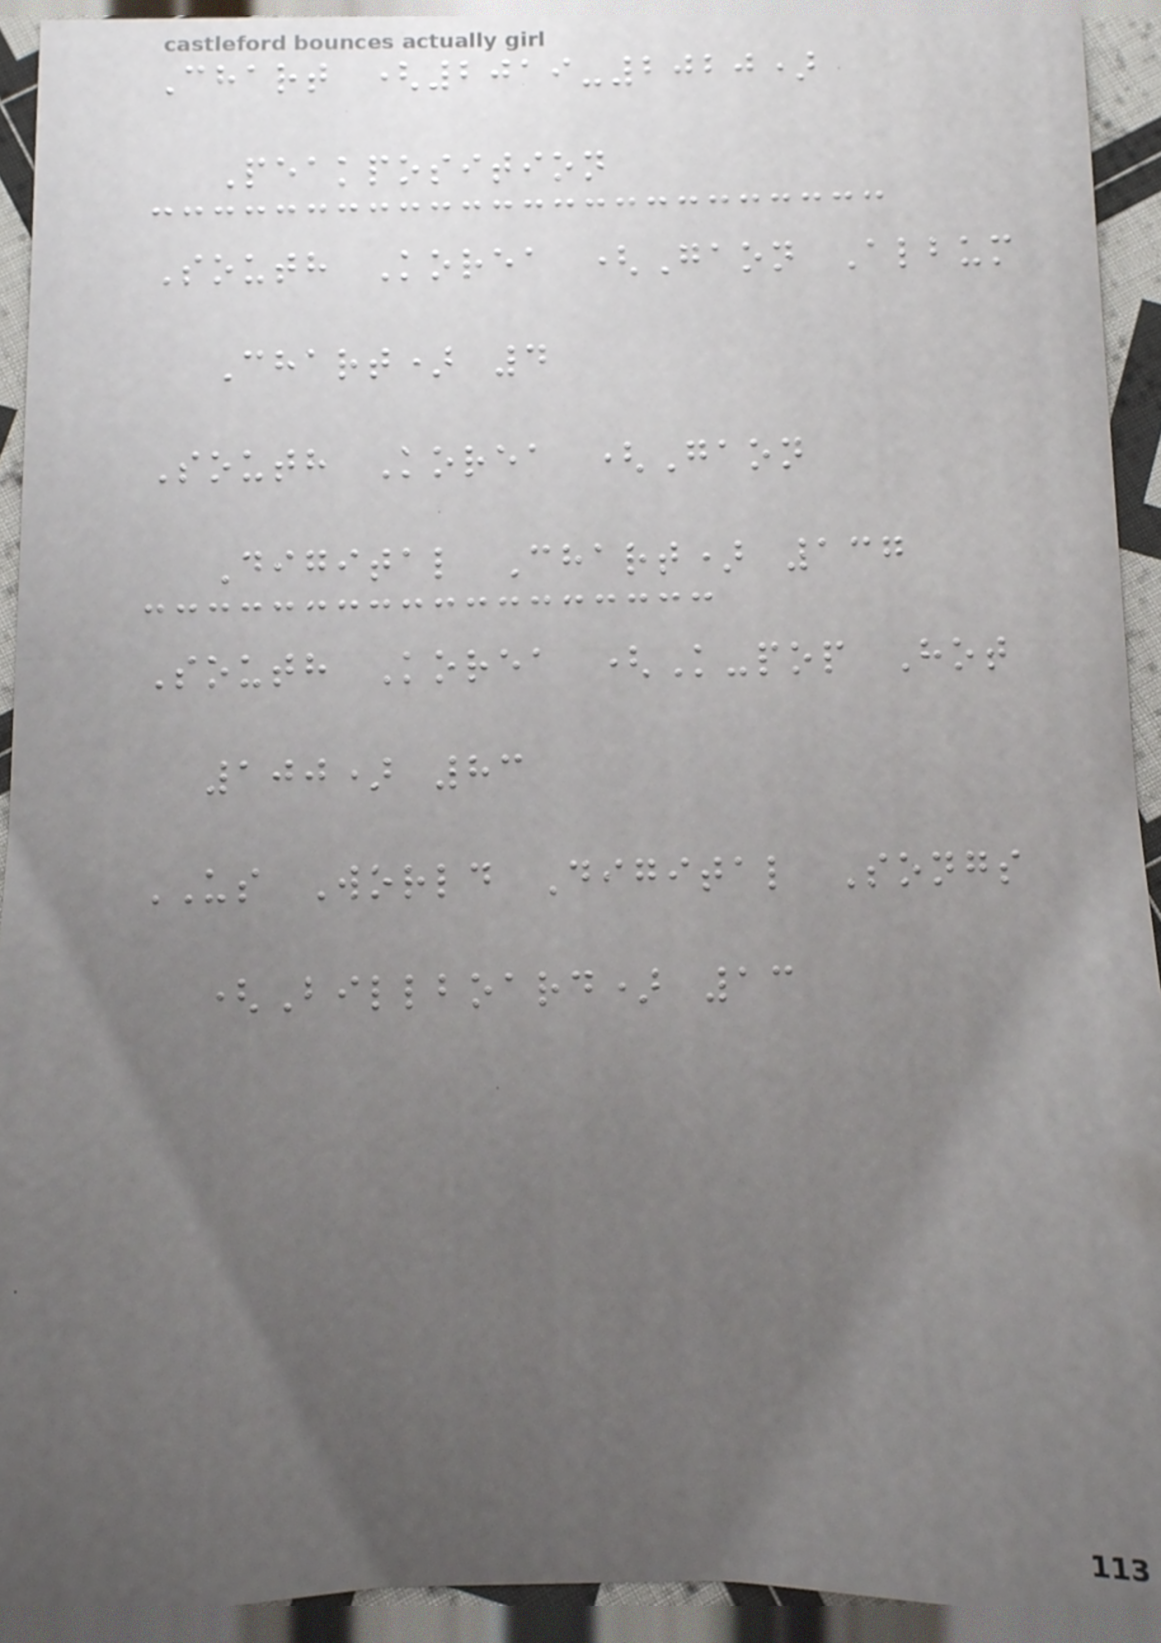Chart (2019-2020)
Peakposition
South Korea (Gaon Album
Chart) 4
South Korea (Gaon
Digital Chart) 137
South Korea (K-pop Hot
100) 83
US World Digital Songs
(Billboard) 13
